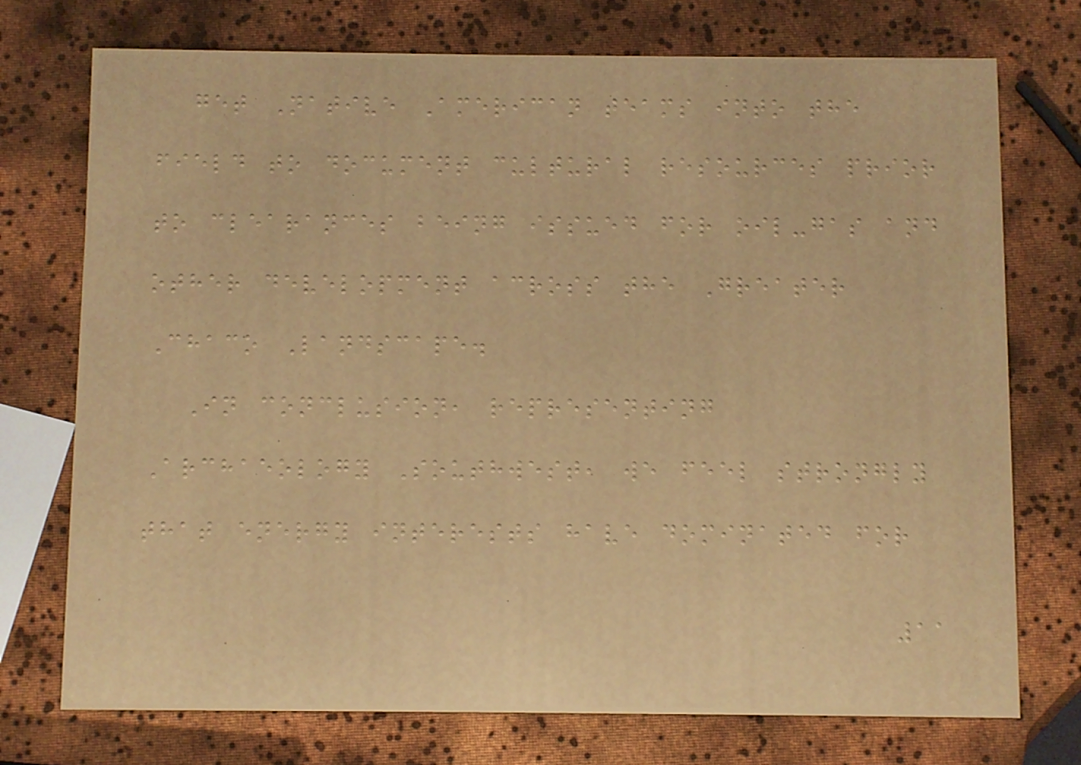get Native American teams into the
field to document cultural resources prior
to clearances being issued for oil-gas and
other development across the Greater
Chaco Landscape.
In conclusion, representing
Archaeology Southwest, we feel strongly
that energy interests have dominated for
11
